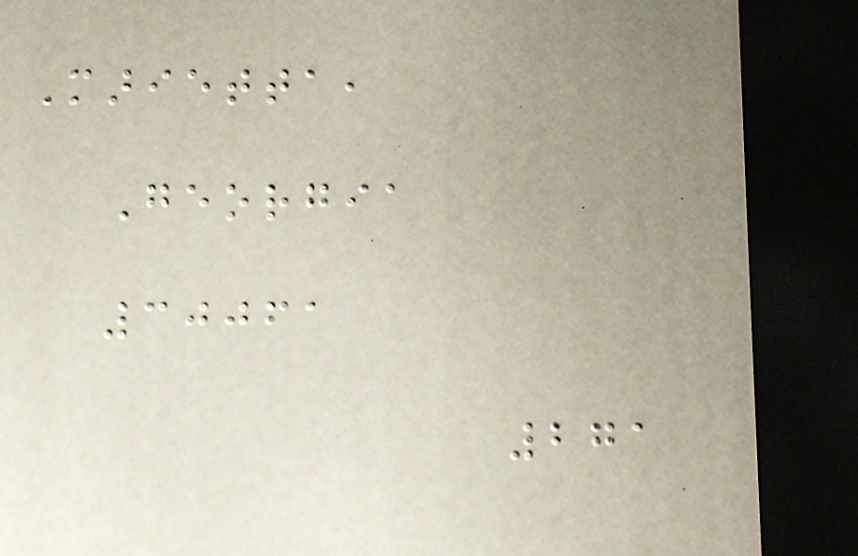Marietta,
Georgia
30061
271
